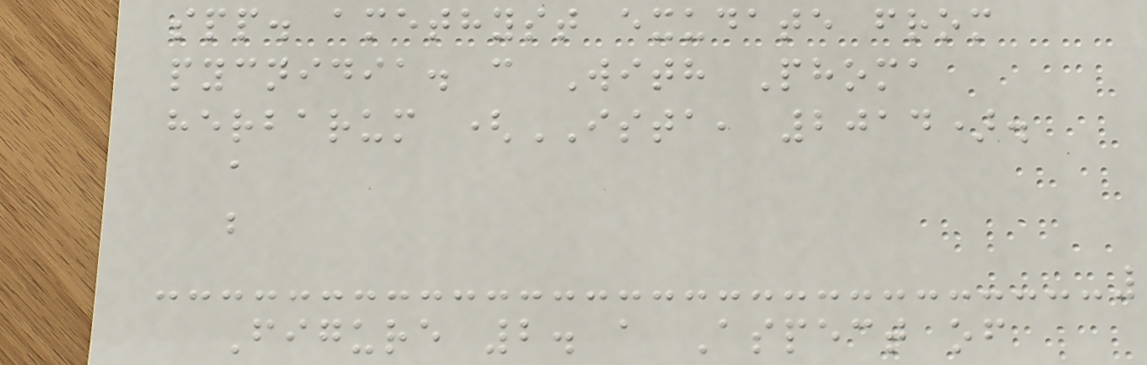spp. amethyst exudate from
pycnidia. c With Phoma
herbarum (ISTA, 2014).
a
b
Figure 2. a Aspect of
